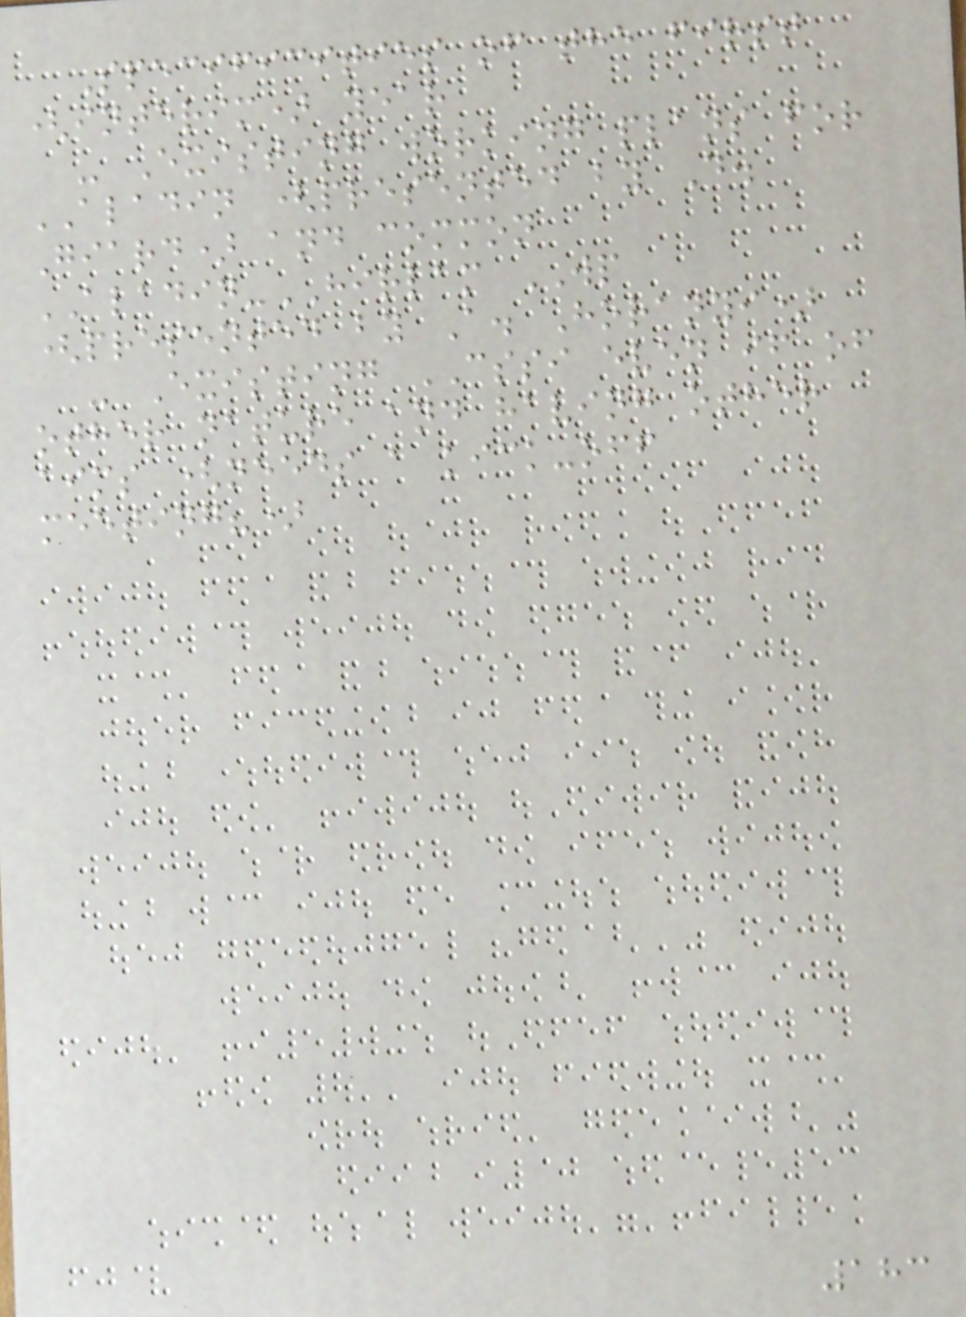Specificities of the first
(interim) year
- Existing working plans for
ALADIN (presented by D.
Giard) and common
ALADIN-HIRLAM WP
(presented by A. Horanyi)
- Existing CSSI even if of
other nature and having other
aims (needs a kick-off
meeting?)
183
